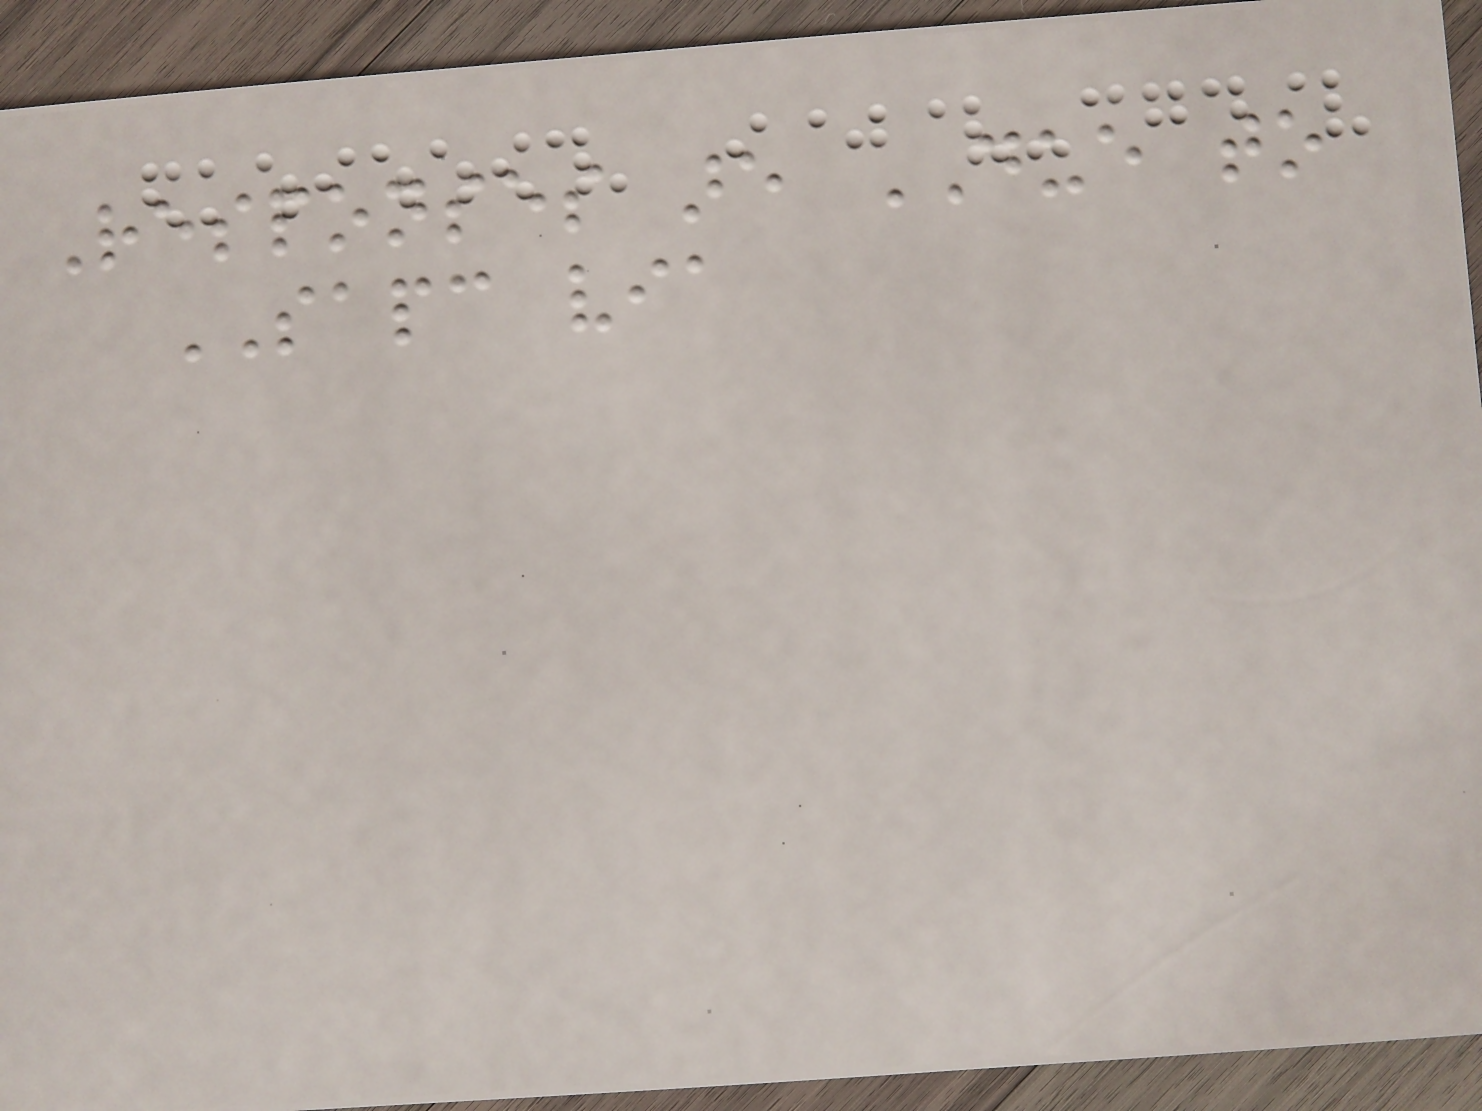Responses are DUE to
SAPC via
